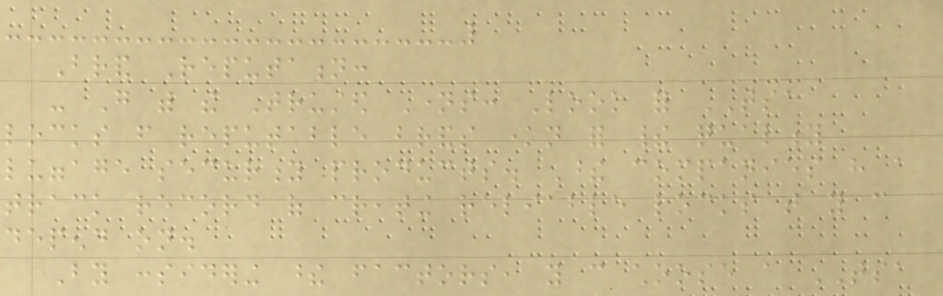Brand Reputation:
- Go with the Trusted Names: Look for TSA
locks from reputable brands known for their quality
luggage security products. These companies have a
track record of creating reliable locks that you can
depend on.
By considering these factors, you can choose a TSA
